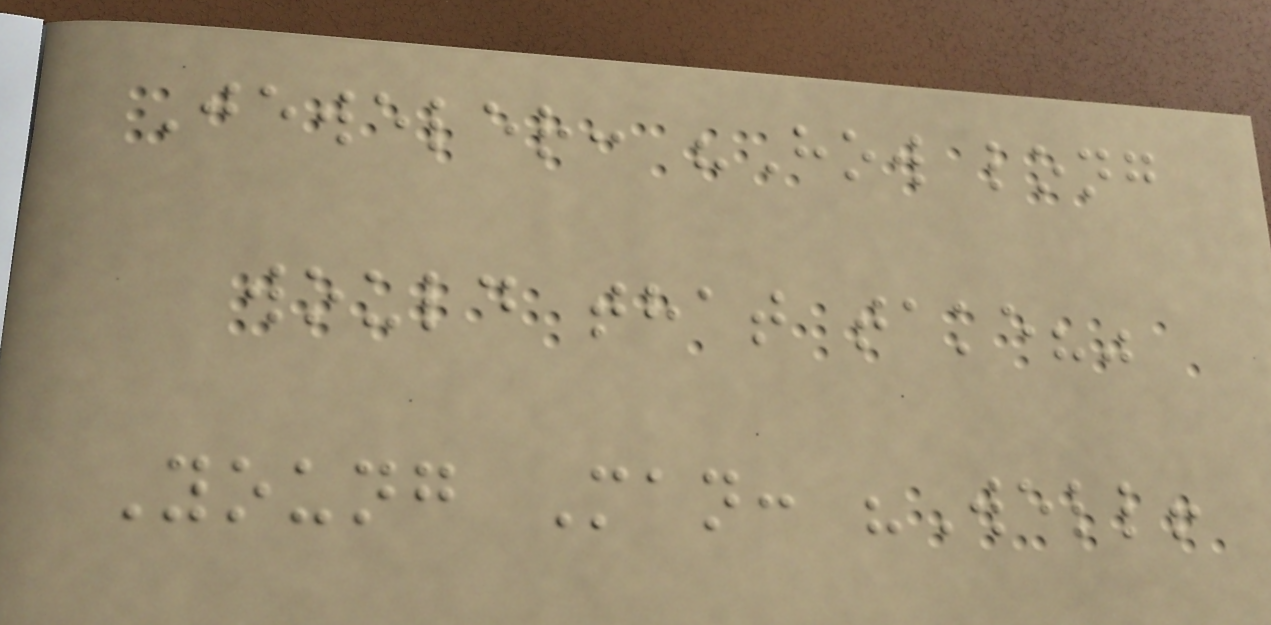Jeweler: "How long
would that take?"
Young Man: "Well!
